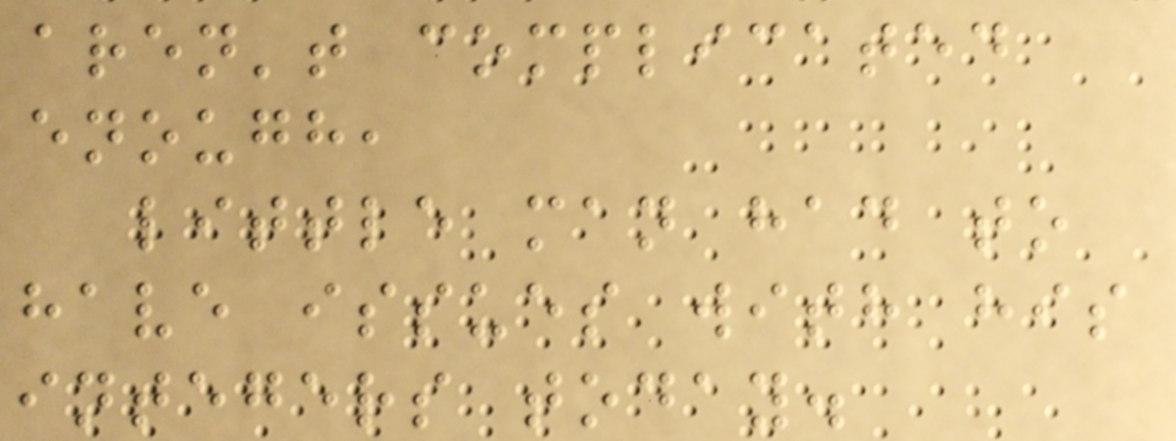aren't complicated
enough,
little man had to
have issues with his
integers today.
